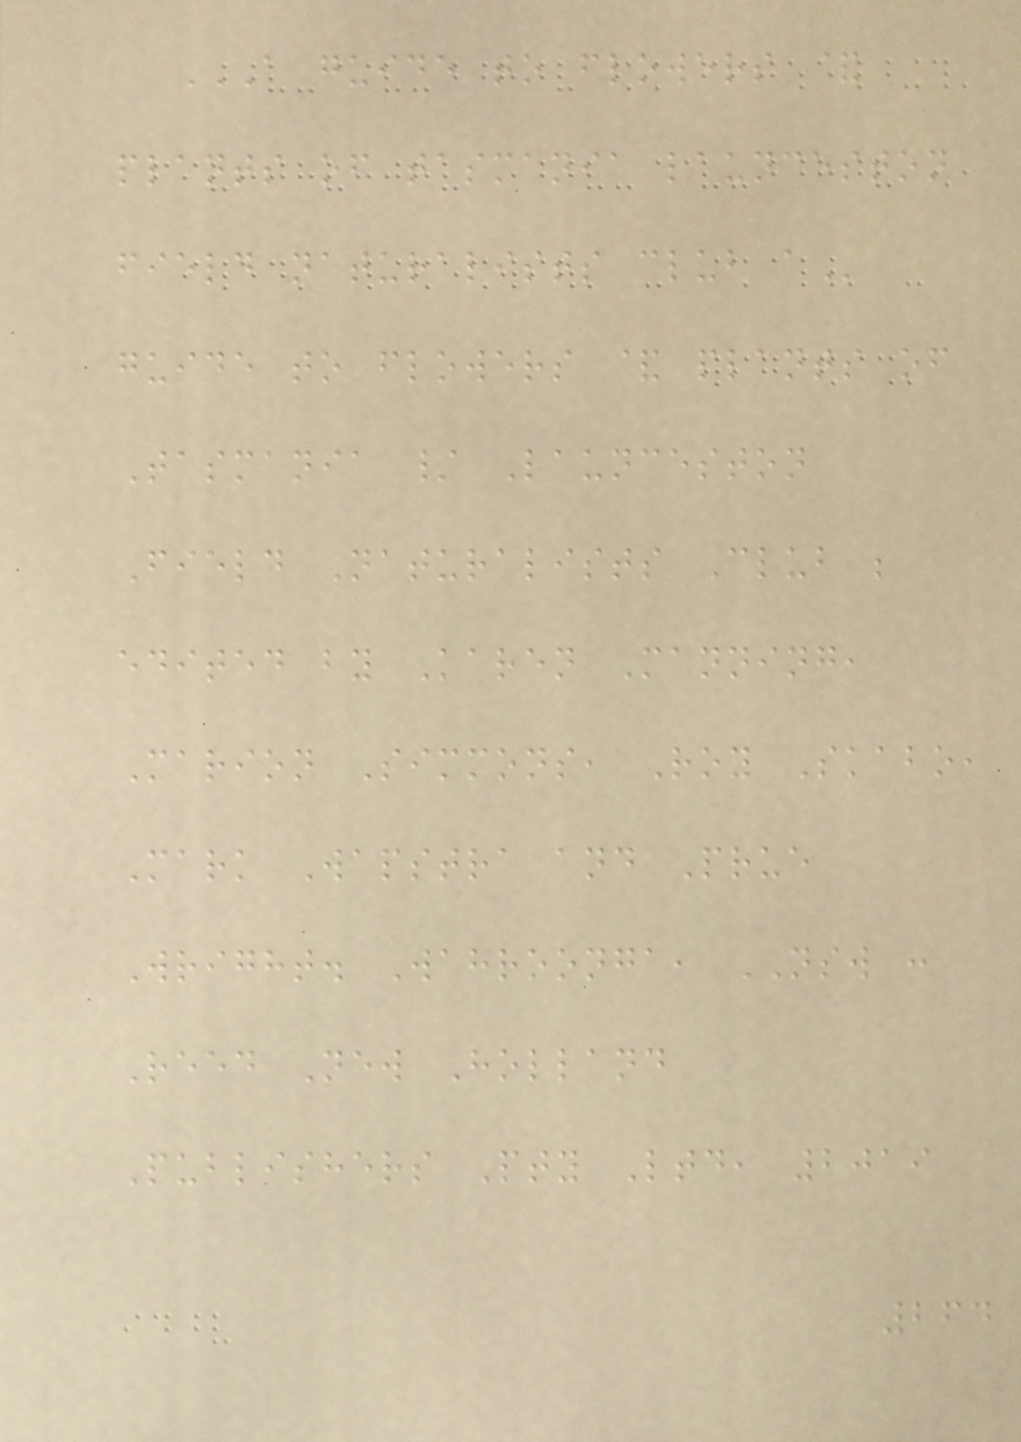A GUIDE TO FLOWERS &
PLANTS OF TASMANIA LAUNCESTON
FIELD NATURALISTS CLUB A
guide to flowers & plants of
Tasmania / Launceston
Field Naturalists Club ;
edited by Karen Manning,
Marion Simmons, Roy Skabo,
Mark Wapstra and Prue
Wright. Wahroonga, NSW :
Reed New Holland
Publishers Pty Ltd, 2019
264
